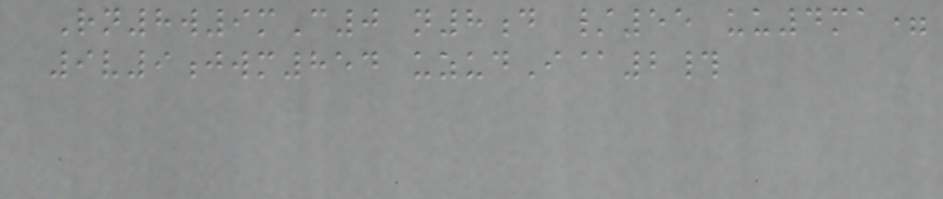Rn8w9mC0 n8d /55 uu4ma=
9v9jwm854 uzudI@2#
